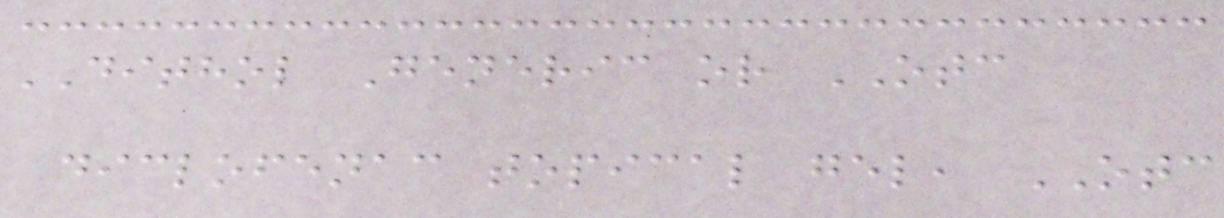DITHOL Generic or OTC
diclofenac topical gel, OTC
